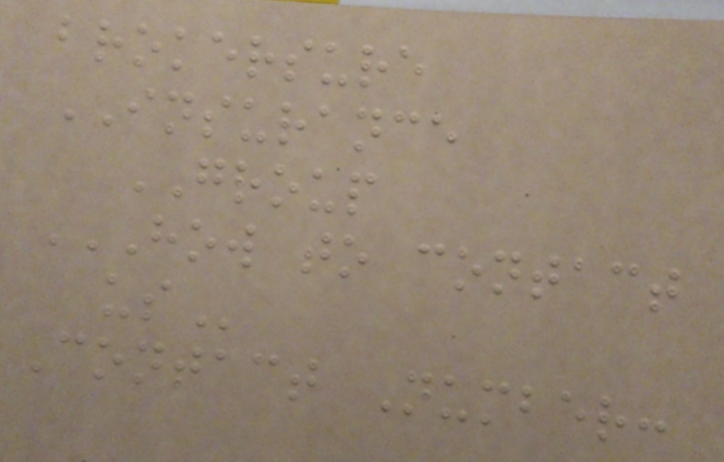brokersure
INSURANCE
GROUP
HOW TO CONTACT
US
Contact Number:
